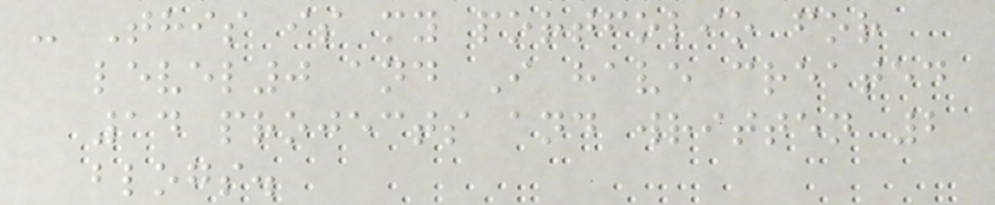- This is my portfolio for
level0 and I have created
14 projects and written 2
blogs.
